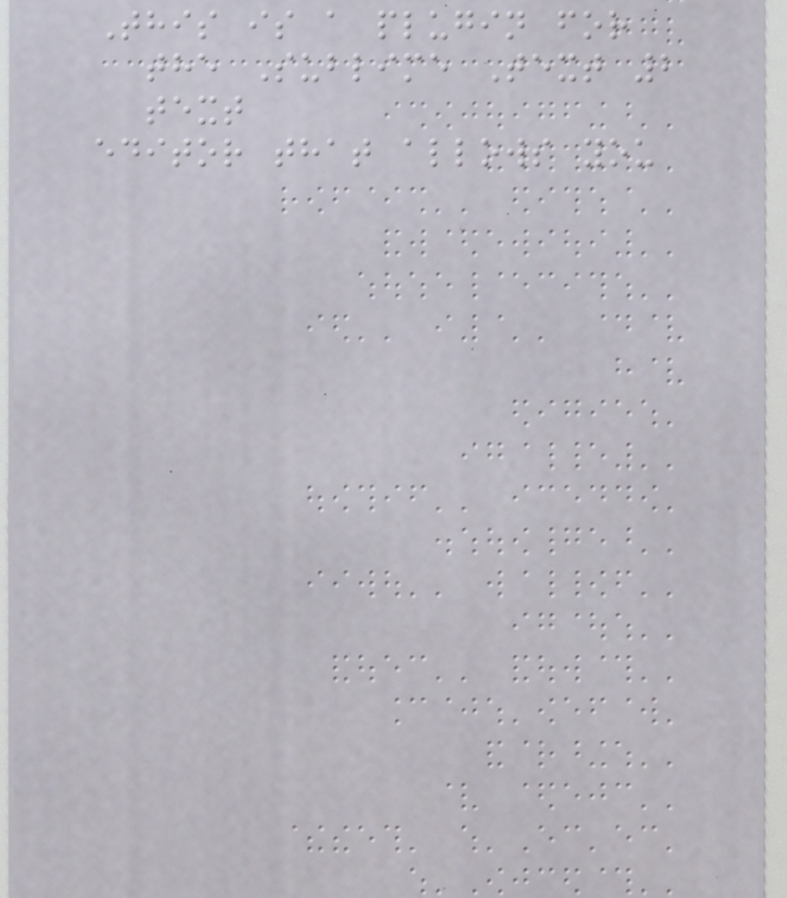This is a plugin for
the Sublime Text 2
text
editor that allows you
